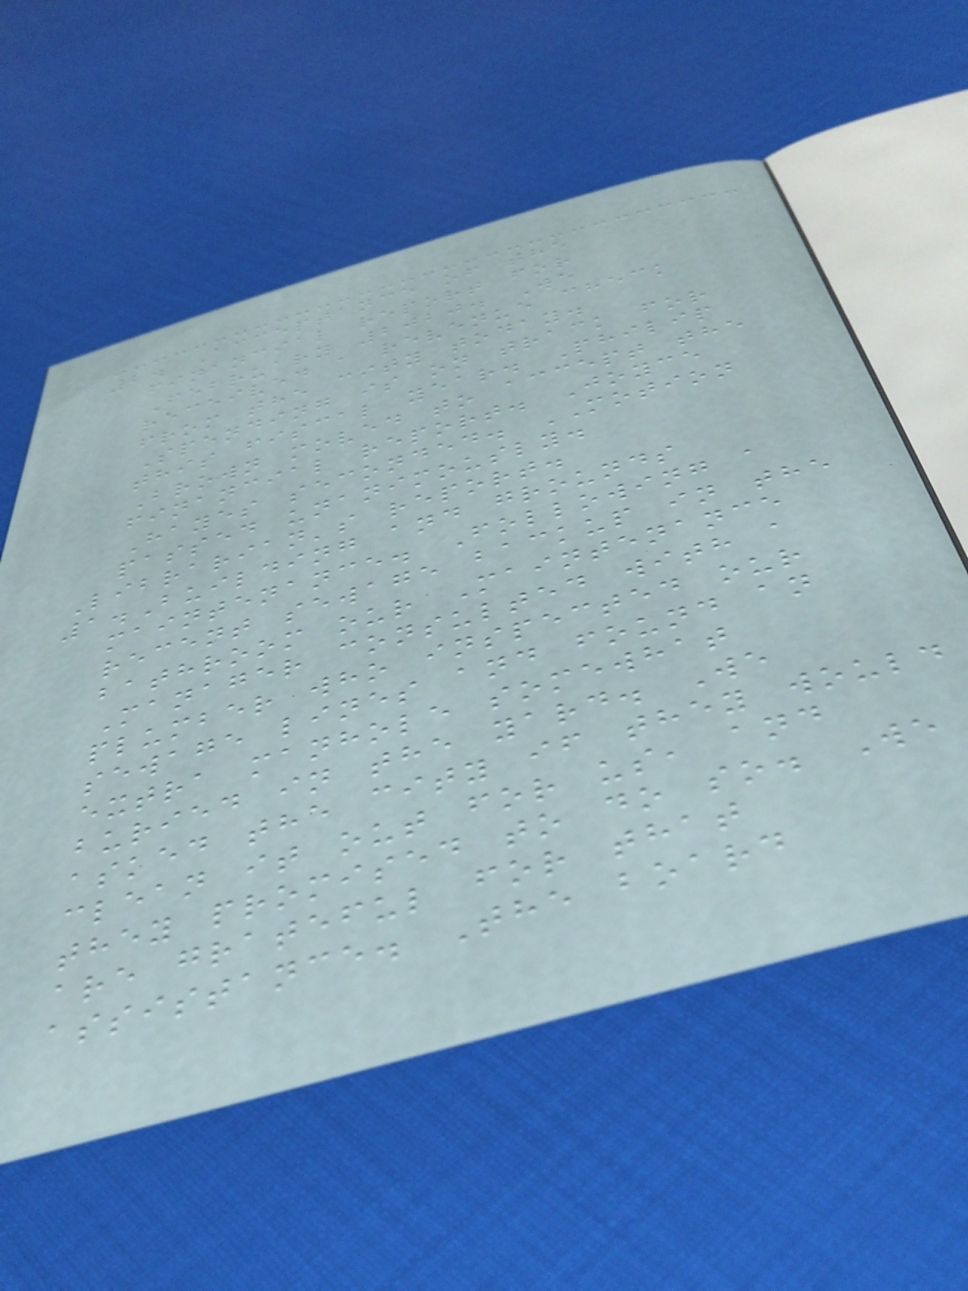2. Acceptance of the
financial report for
February 2020. We
received a revenue check
from the city today.
Spending is on track for
this fiscal year. Philip
Brown moved to accept the
financial report. Joyce
Hayes seconded. MOTION
passed unanimously.
Librarian's report.
1.Building and grounds
maintenance. Following a
recent sewage backup in the
bathroom our Maintenance
Manager consulted with a
plumber who inspected our
sewage lines and found an
extra manhole somewhat
buried in the yard. We
asked the city if they would
clean it out for us, and
they promised to do so. We
are grateful for that
assistance. The board
